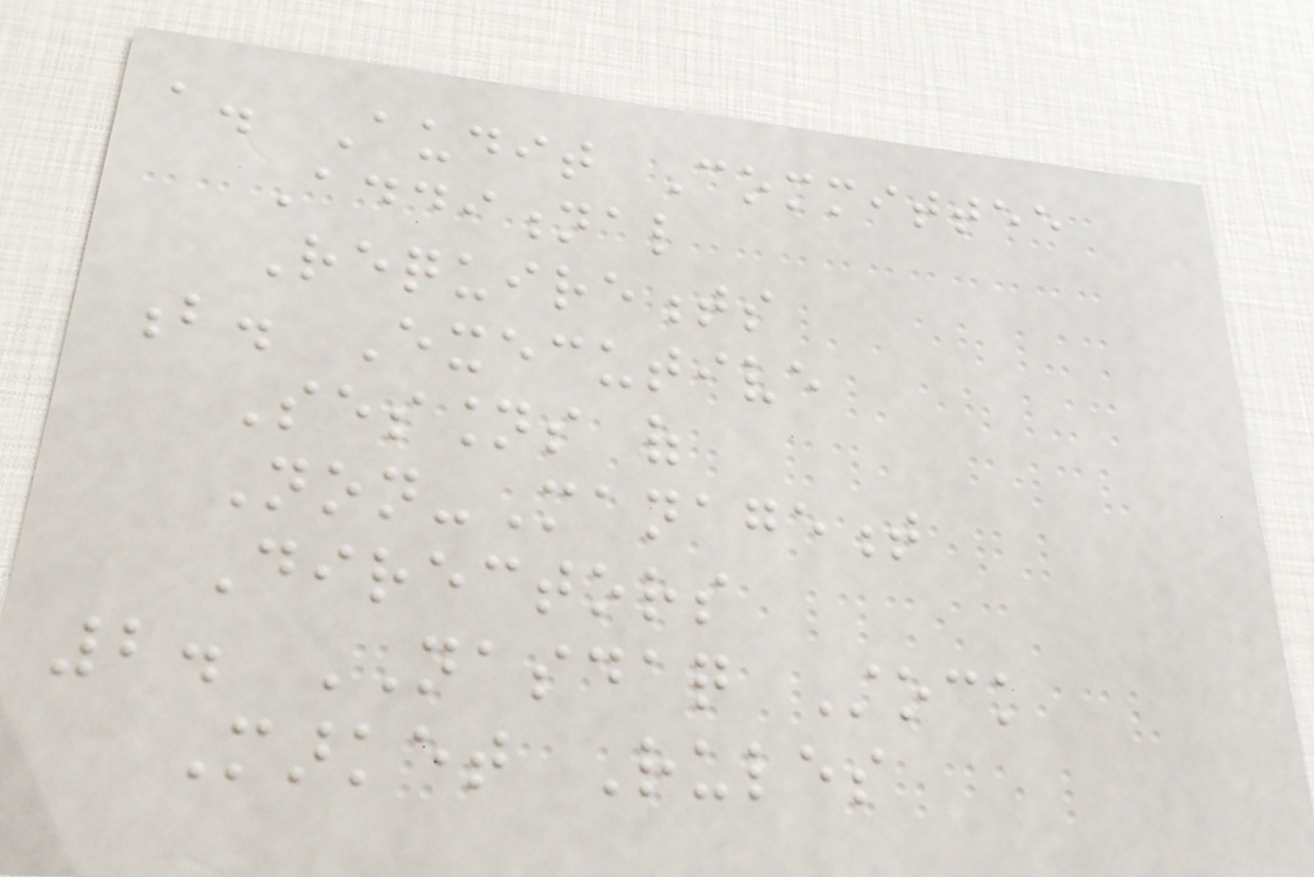a. Audit Committee
Additional
Requirements
b. Executive
Sessions of
Non-Management
Directors
2. NASDAQ Stock
Market Rules
